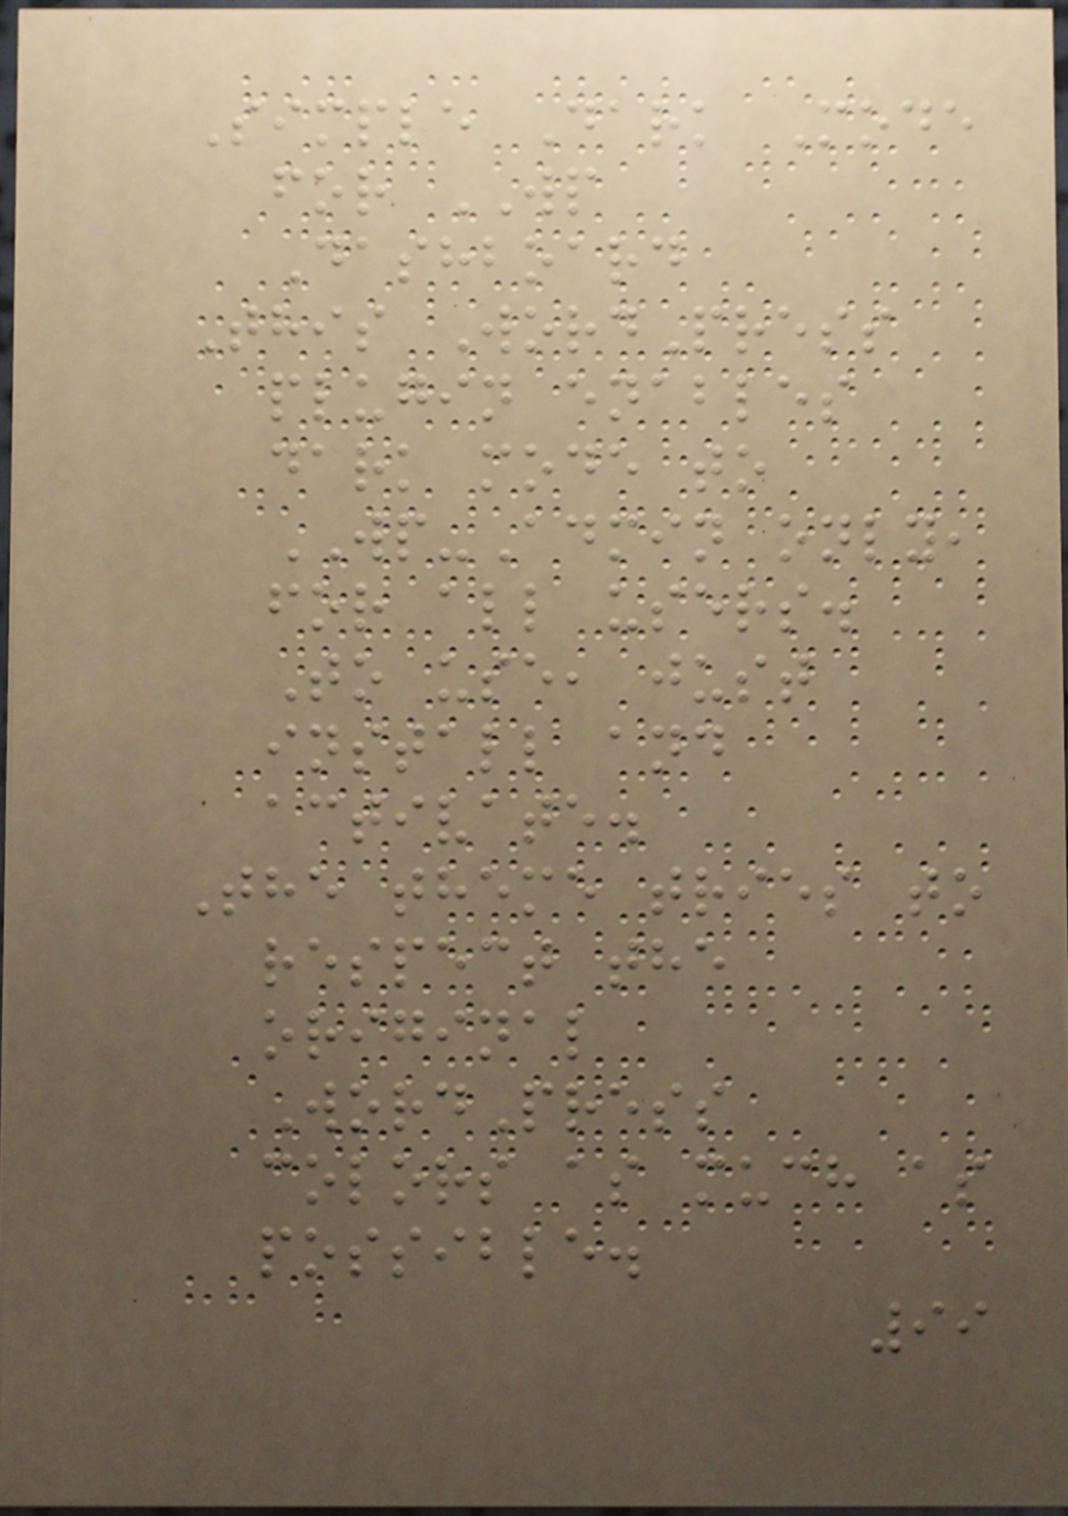Simple Dark Mode
for WP
Dashboard
This WordPress
plugin enables
dark mode to
WP-Admin only,
for all users.
To use, just
install and
activate.
The theme tries to
respect the
original
WordPress
colors as much as
possible.
99
